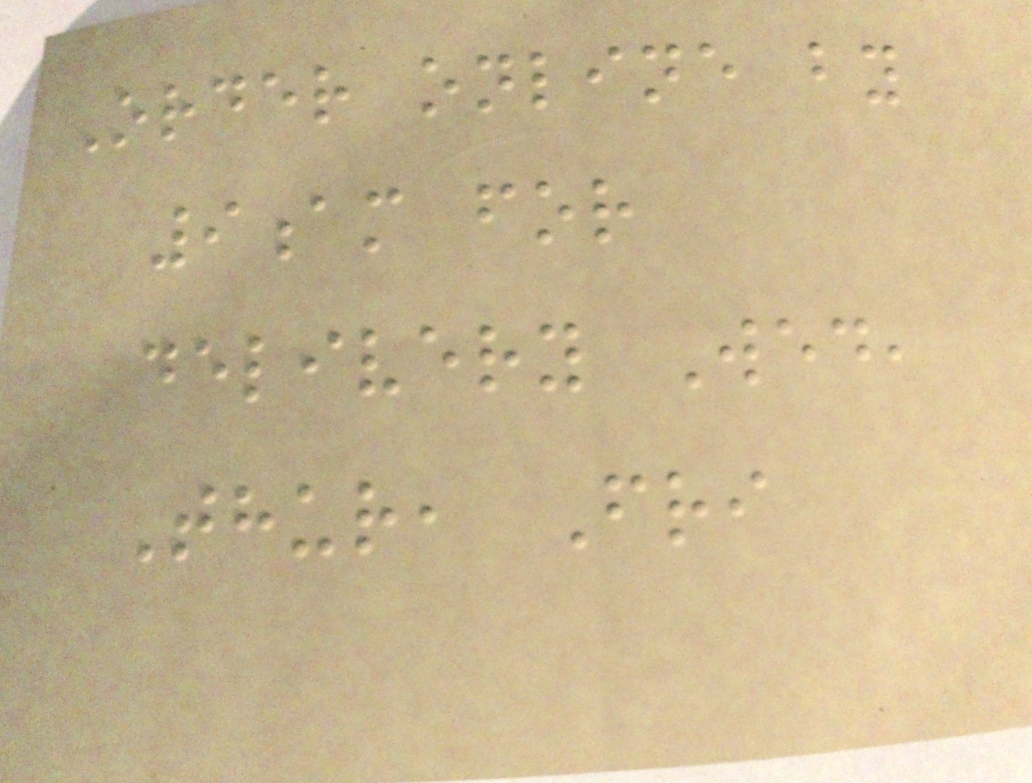Order online by
9am for
delivery Wed,
Thur, Fri
